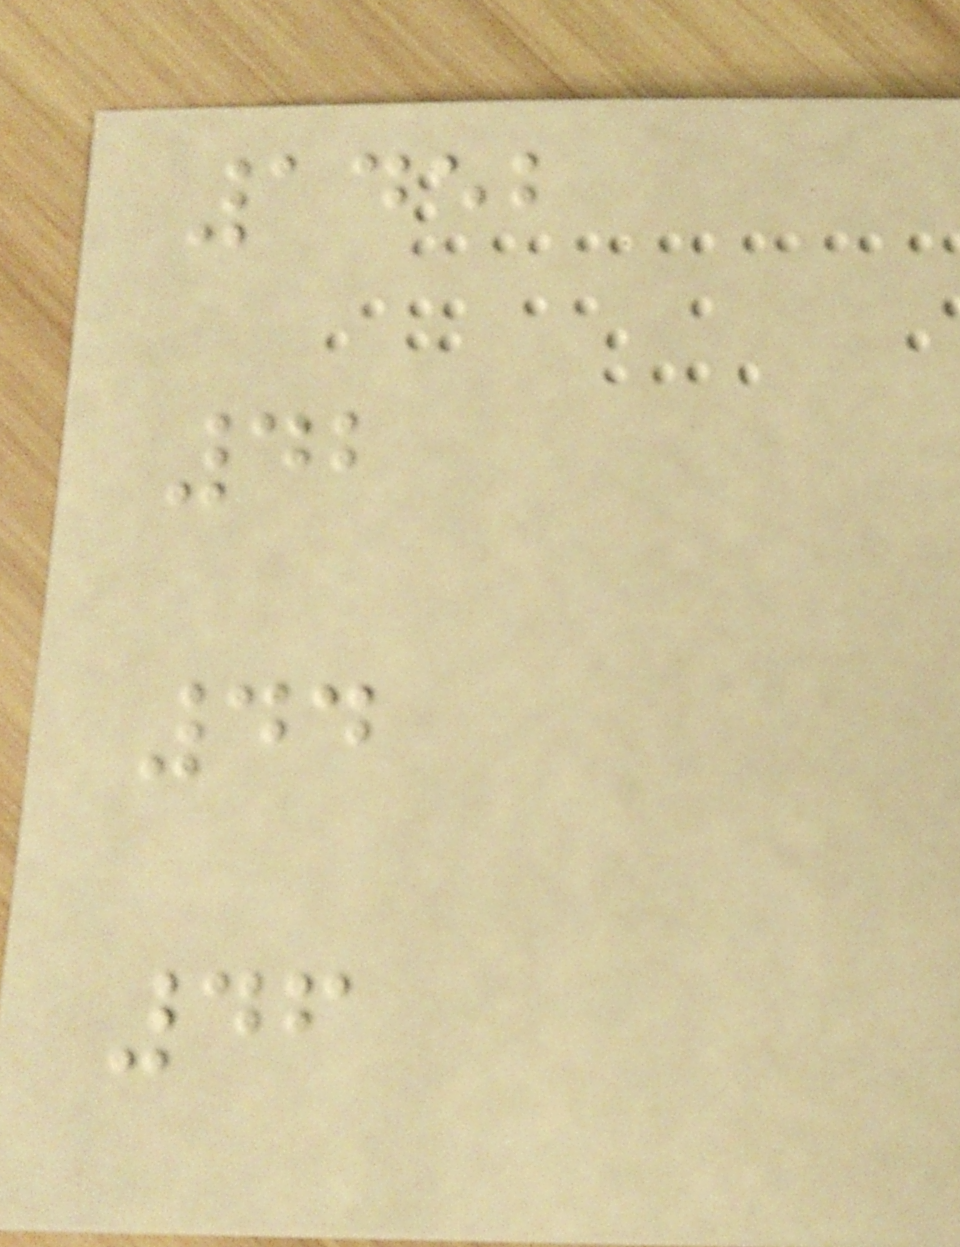1452
42
44
46
